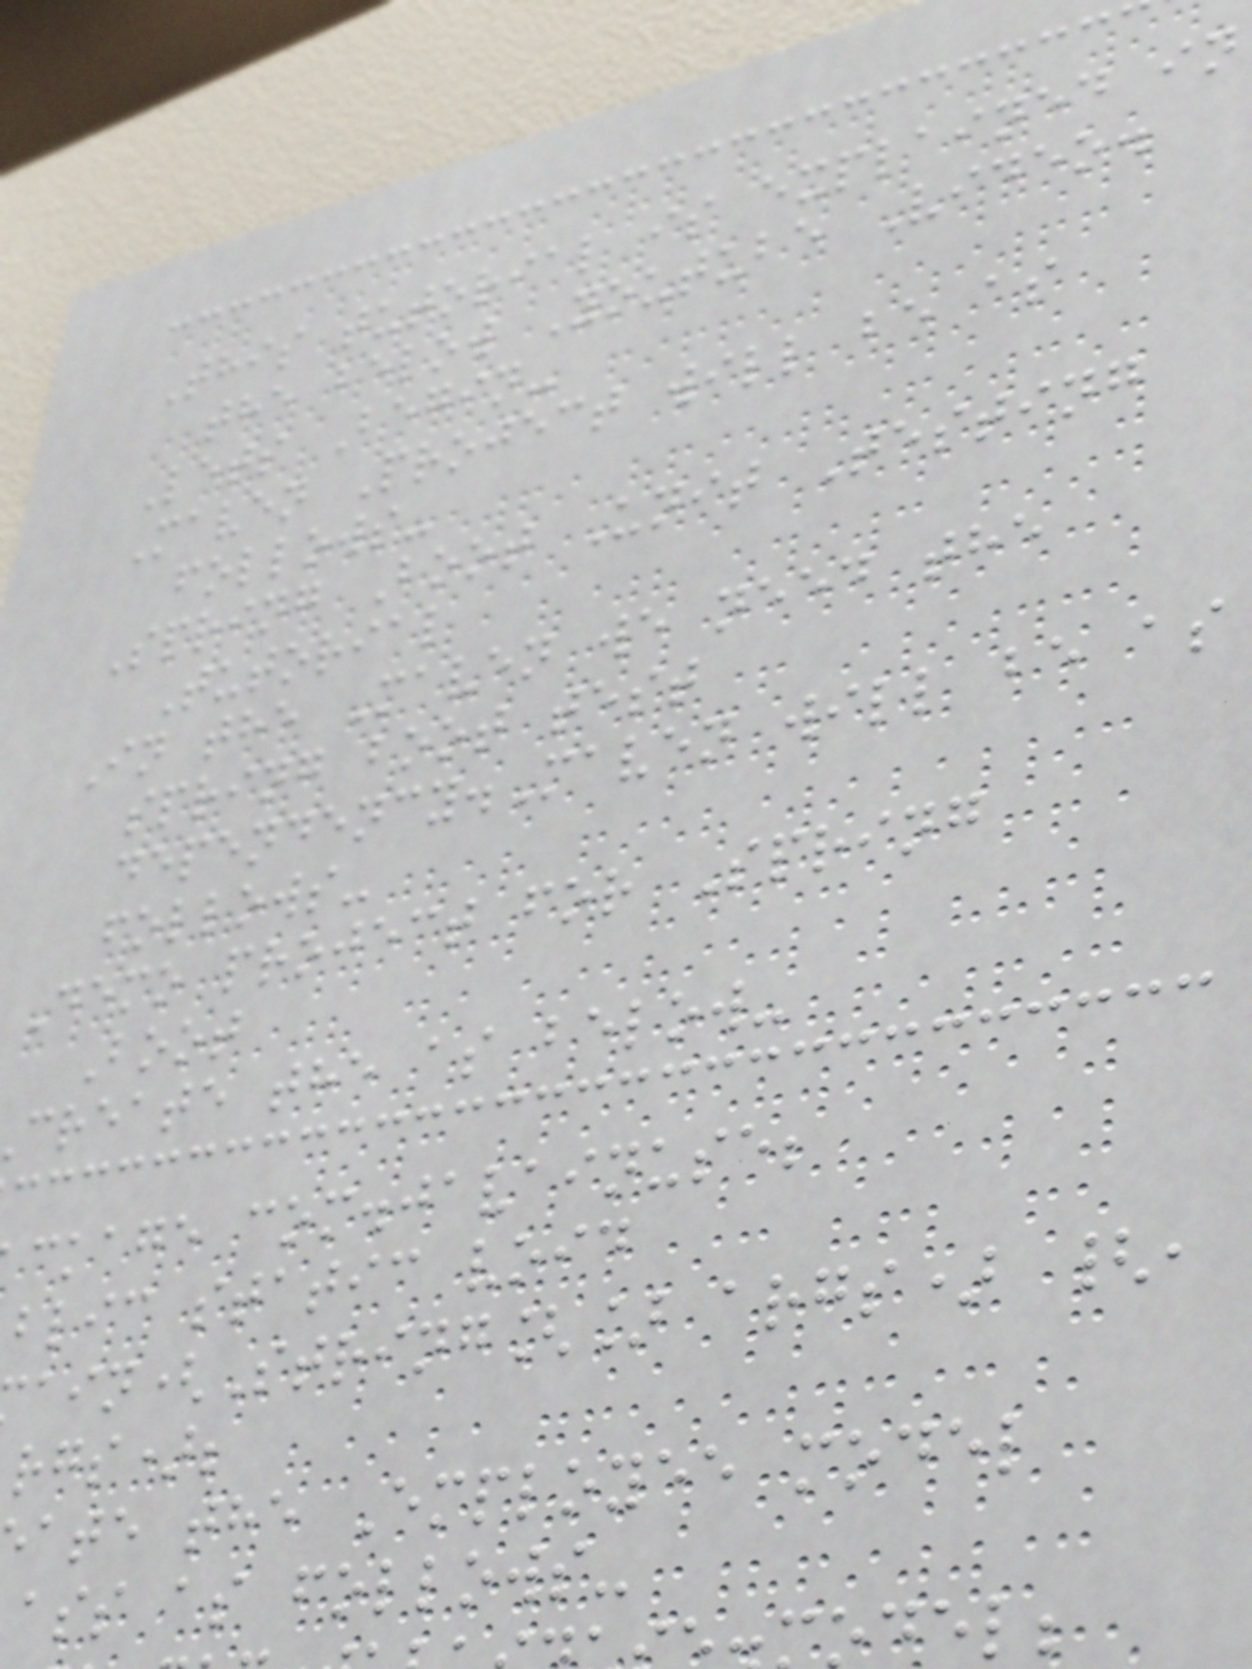This tutorial is explained in
the below Youtube Video.
Lets Begin-
Maven Project will be as
follows-
Spring Boot Unit Testing
Tutorial
In the Maven we need the
spring boot test
dependency.Maven will be as
follows-
Demo project for Spring
Boot
create the as below-
ckage com.javainuse;
blic static void
ain(String[] args) {,
rgs);
ate the Employee model
ass as follows-
